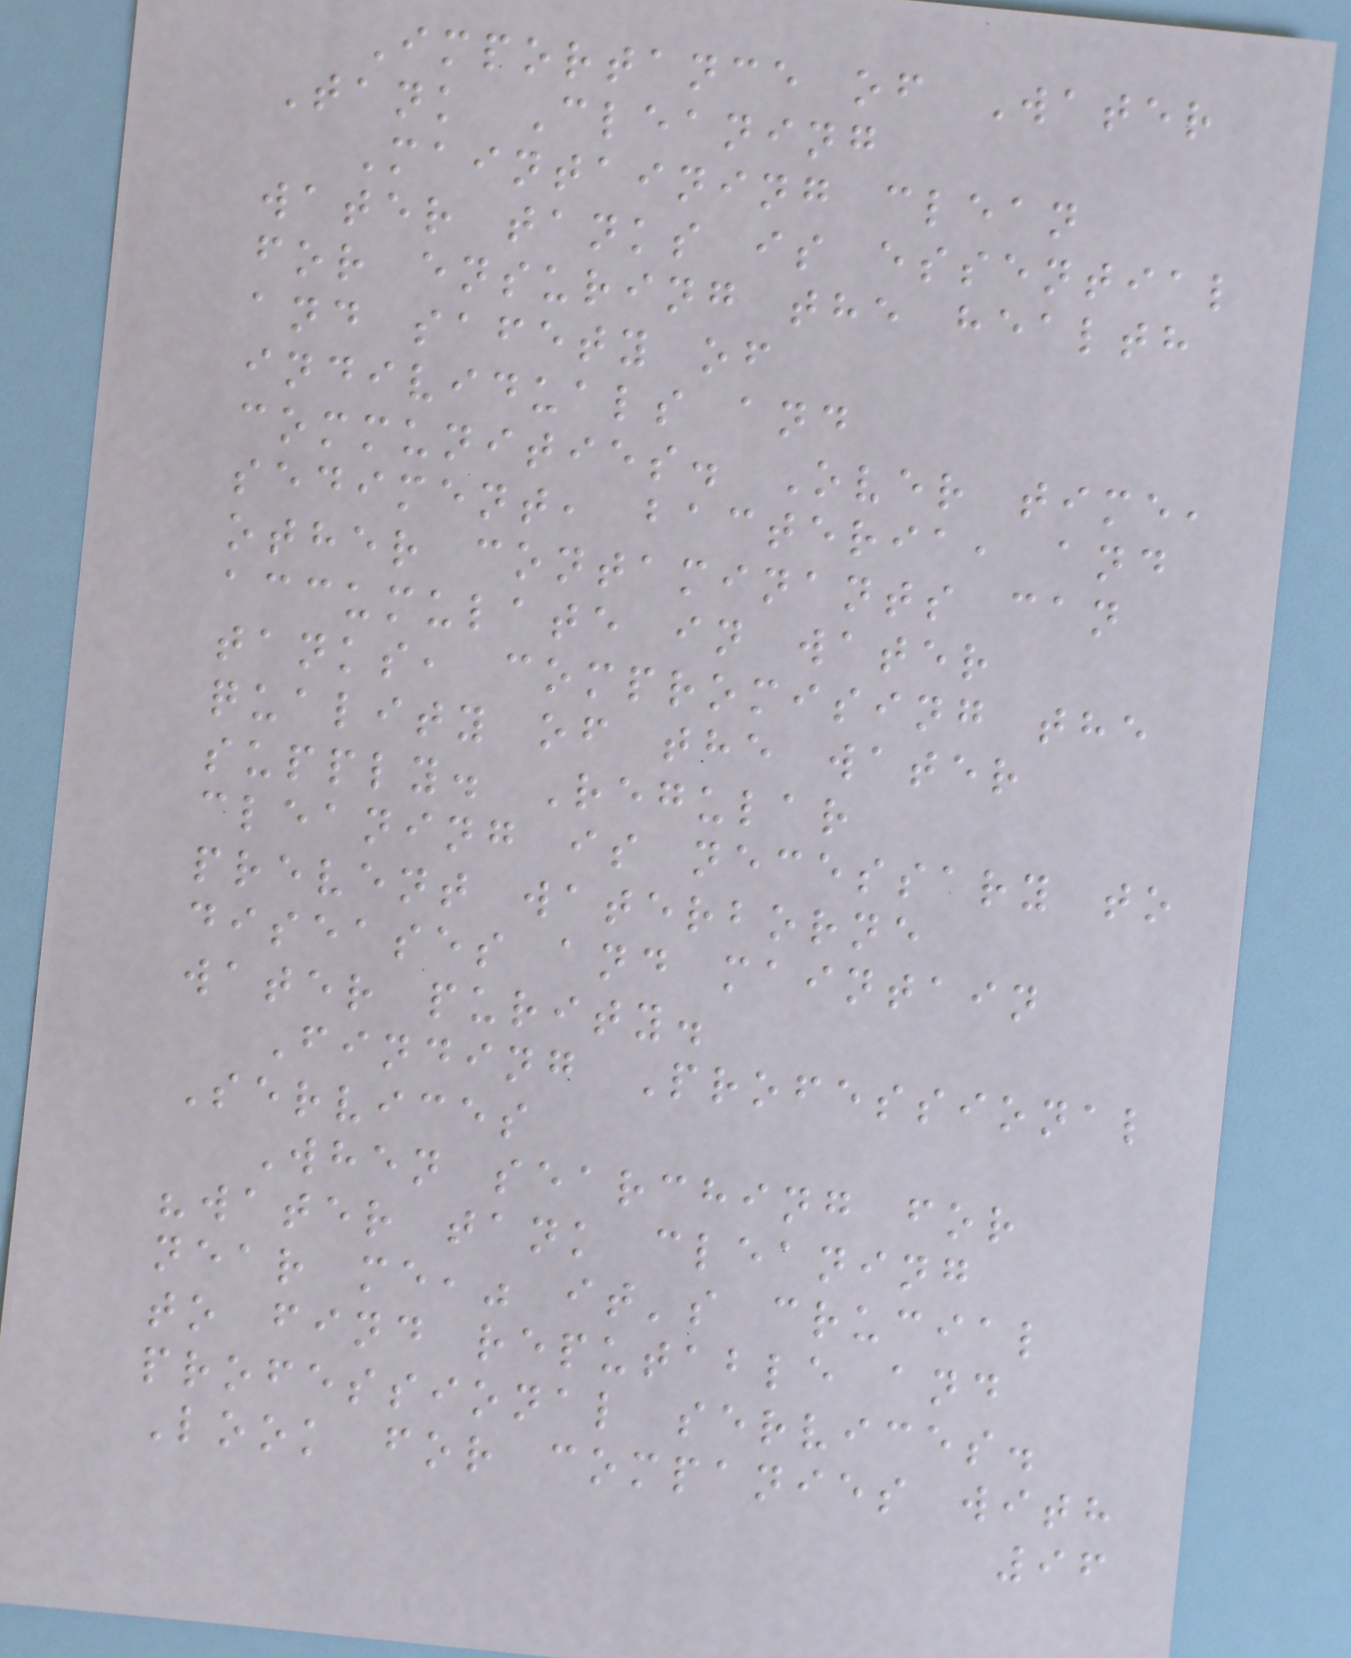Importance of Water
Tank Cleaning
Maintaining clean
water tanks is essential
for ensuring the health
and safety of
individuals and
communities. Over time,
sediment, bacteria, and
other contaminants can
accumulate in water
tanks, compromising the
quality of the water
supply. Regular
cleaning is necessary to
prevent waterborne
diseases and maintain
water purity.
Finding Professional
Services
When searching for
"water tank cleaning
near me," it's crucial
to find reputable and
professional services.
Look for companies with
96
